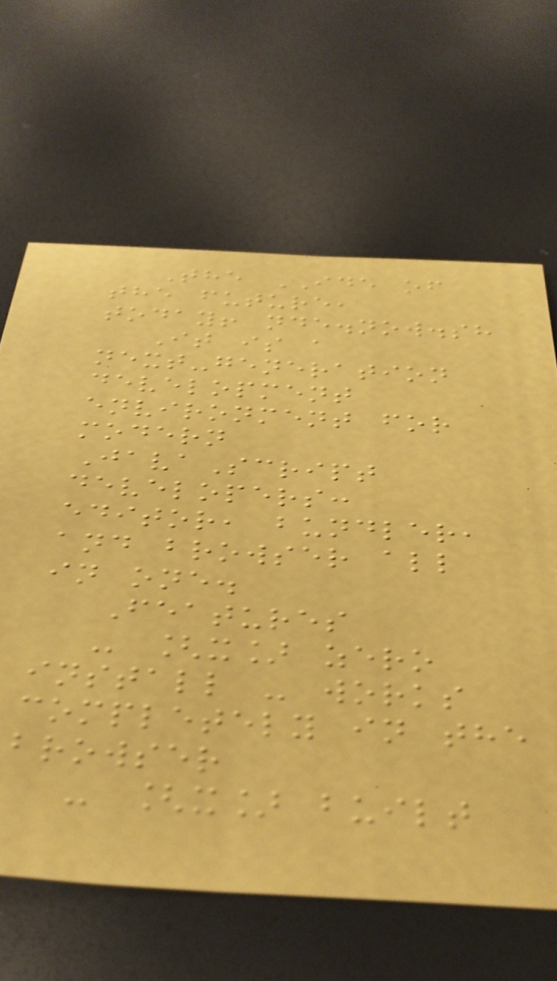The IDE of
the future,
today! nde.now.sh
It is a
next-generation
development
environment for
modern
JavaScript
developers:
editor, bundler,
and browser all
in one.
Features
- [x] zero
install - works
completely in the
browser
- [x] built
